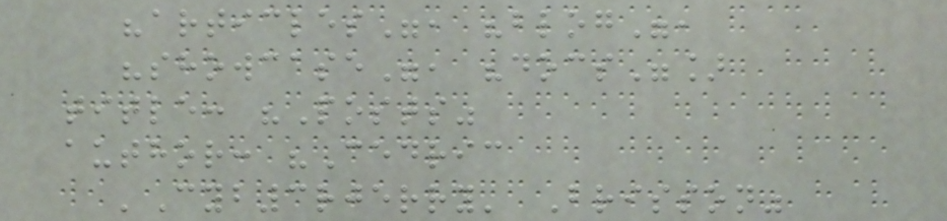"articles", "blog",
"showcase", "docs"]
title: "Posts"
author: "Cedric
'Cyb3rjerry' Brisson"
